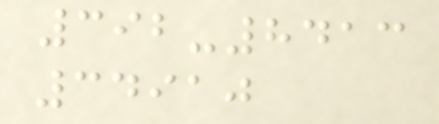392-8413
34910
